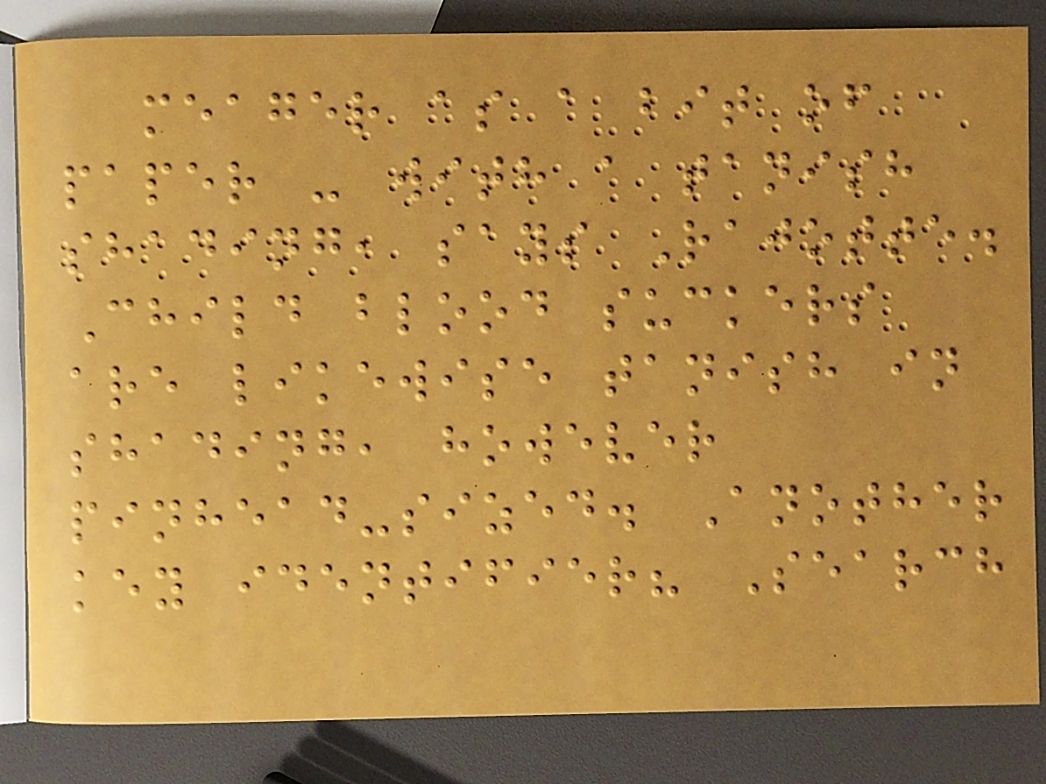meager as a bit of
paper - with a tanish
shading, says Rajotte.
Child blood suckers
are likewise tanish in
shading, however
pinhead-sized. Another
key identifier? Search
